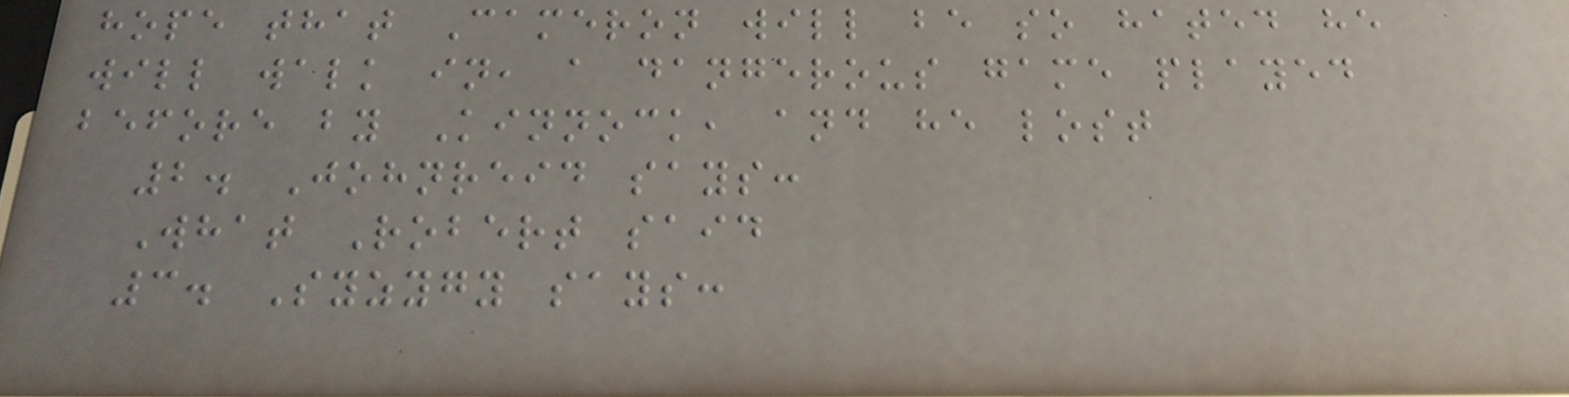hope that Cameron will be so hated he
will walk in, a dangerous game played
before by Kinnock, and he lost
2. Johnreid says:
What Robert said
3. Syzygy says:
